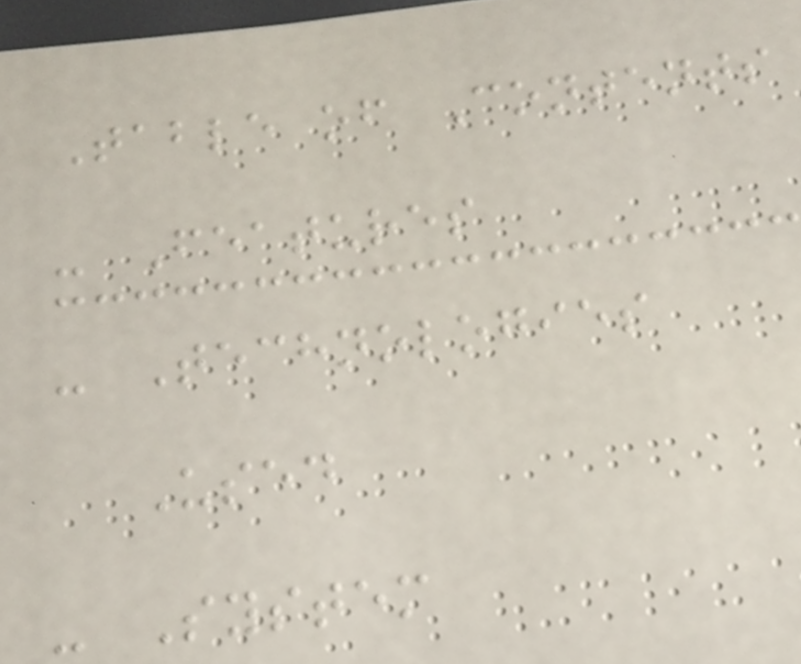Table of Contents
- Features
- Technologies
Used
- System
